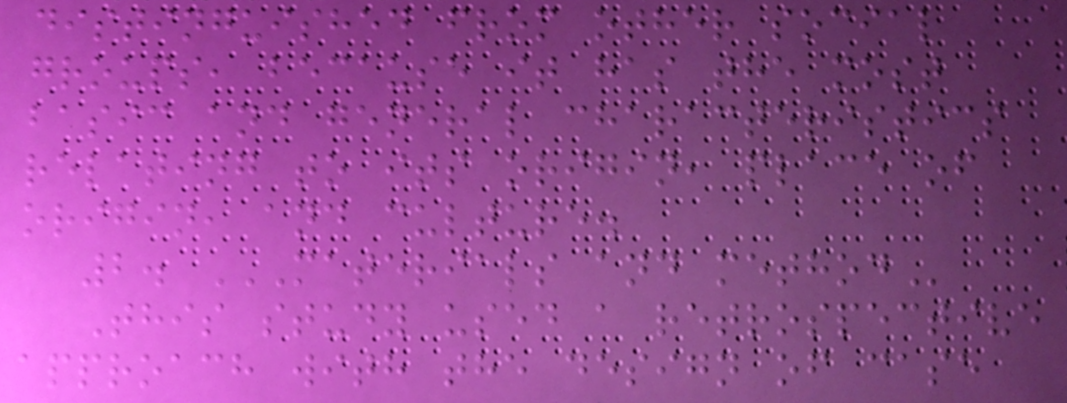distinguished from other social
groups, because it has the most
basic and general characteristics
relating to its origin, place of
origin, and culture.
2. MATERIALS AND METHOD
This study used a retrospective
approach with the design of case
